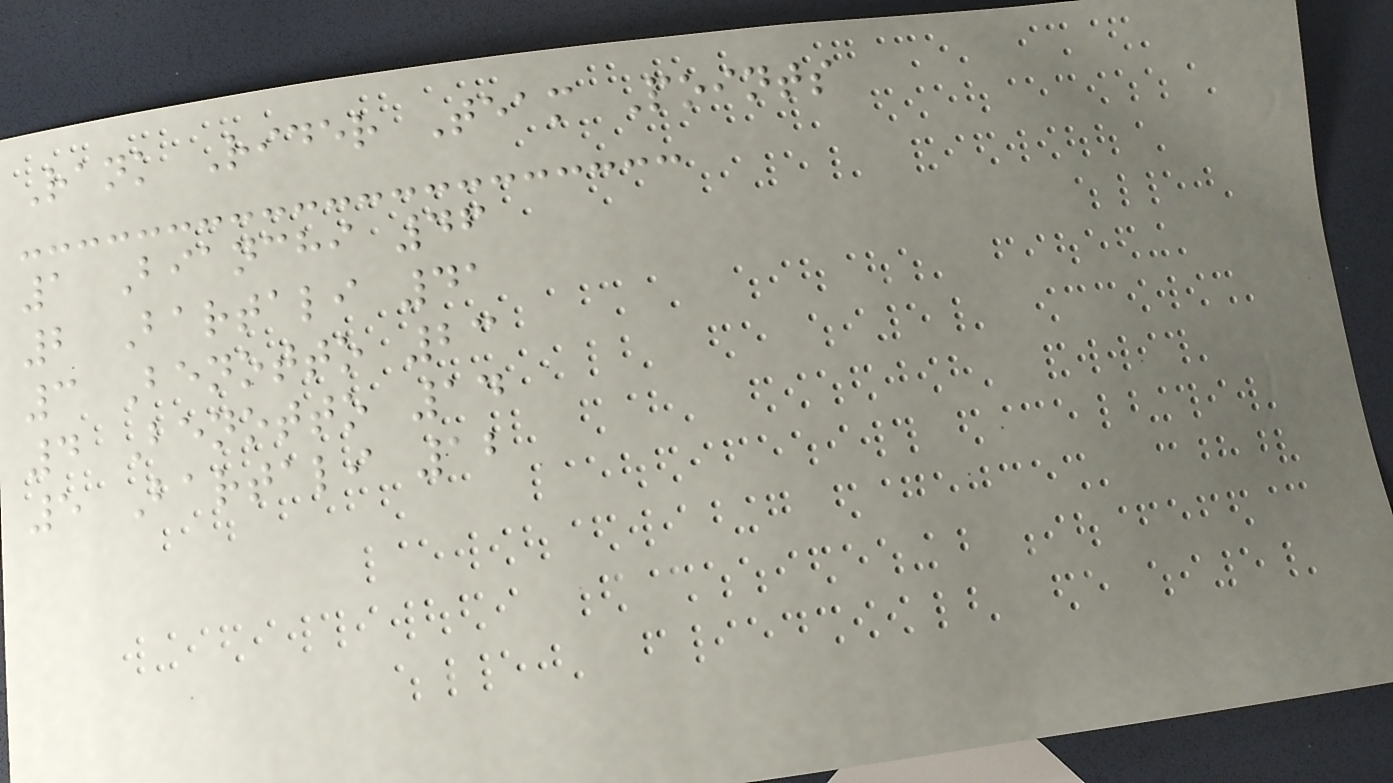Rank Rider Team Points
1 Bianchi 46
2 Bartali 41
3 Benotto 23
4 Benotto 14
5 Bartali 12
